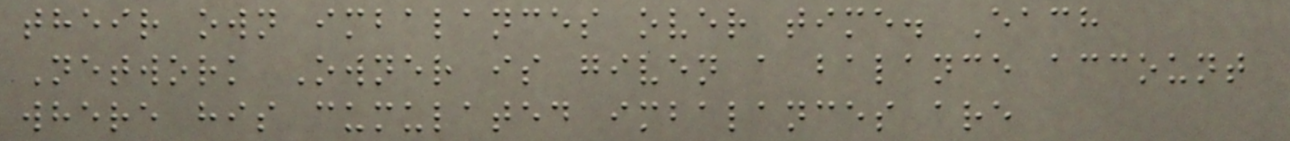their own imbalances over time. Each
Network Owner is given a balance account
where his cumulated imbalances are
